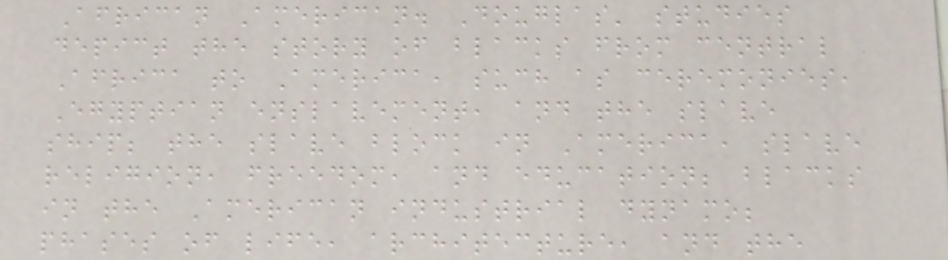African American. Douglas' studies
depict the story of blacks from central
Africa to America, such as ceremonies,
Egyptian enslavement, and the slave
ship; the slave block in America, slave
religion, freedom, and education; blacks
in the American industrial dynamo;
phases of life, architecture, and the
